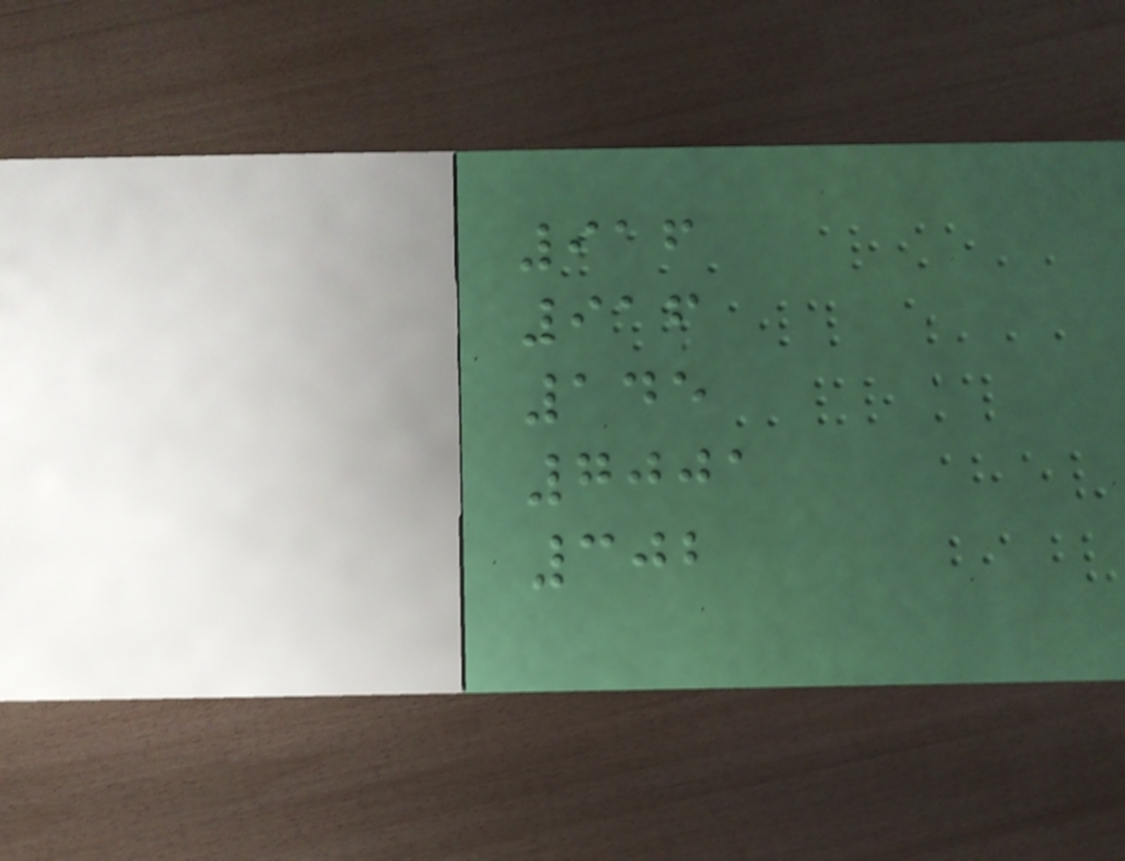916
916
145
7001
302
